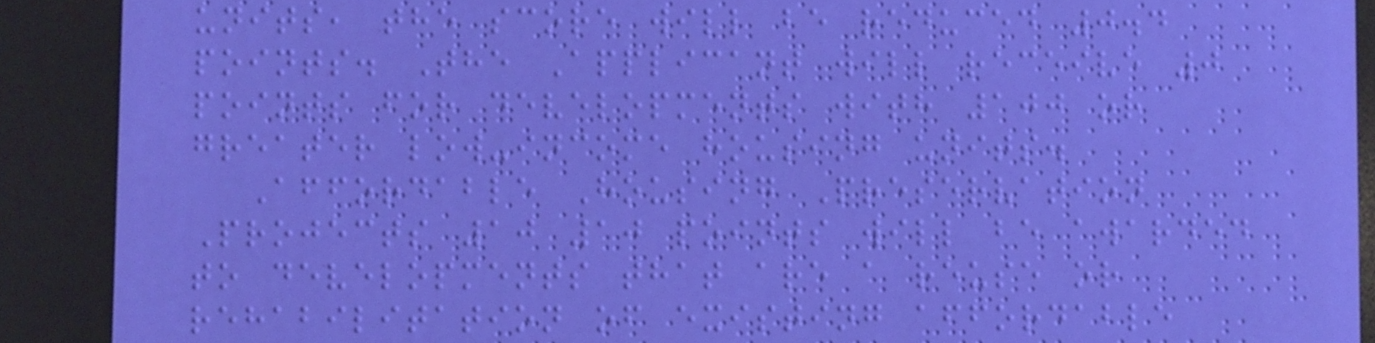units, the score will be reduced 0.4
points. The Applicant will receive 0
points for developments with 100 or
greater low-income housing units.
Affordable Housing Preservation
Projects 10 10 points will be awarded
to developments that are a reuse or
rehabilitation of existing affordable
